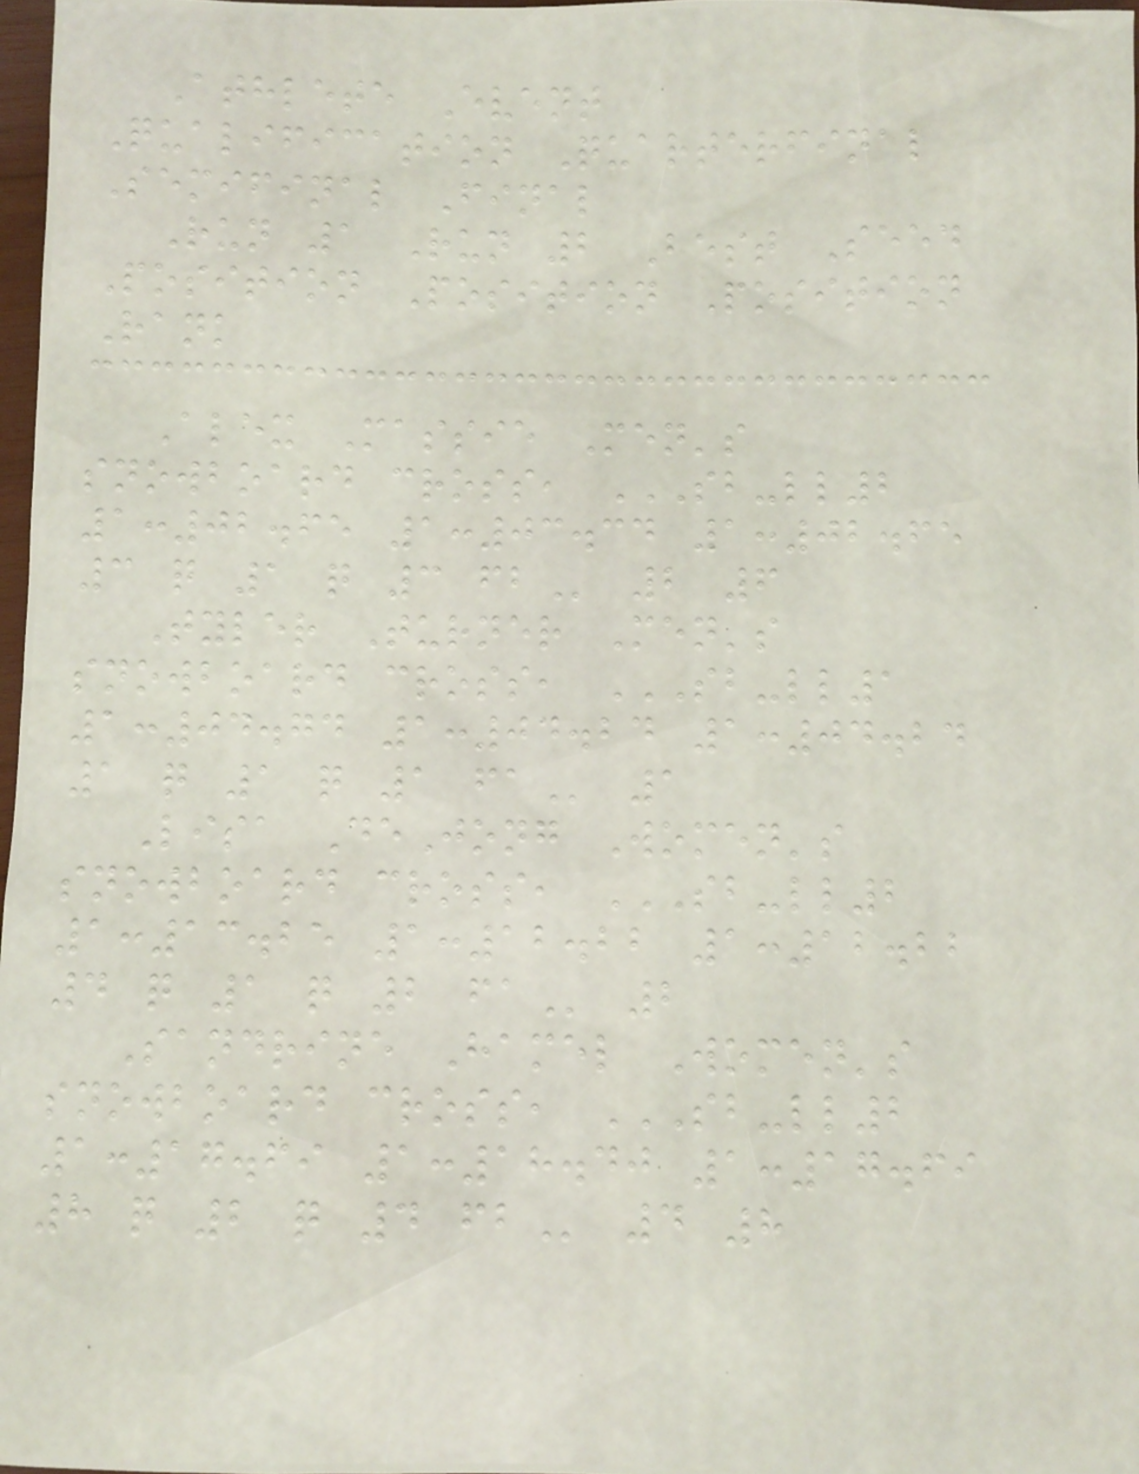Athlete Event
Qualification Quarterfinal
Semifinal Final
Run 1 Run 2 Best Seed
Position Position Position
Rank
Alex Massie Men's
snowboard cross, SB-LL2
1:02.65 1:03.34 1:02.65
3 Q 1 Q 3 FB 2 6
Tyler Turner Men's
snowboard cross, SB-LL1
1:04.74 1:04.24 1:04.24
1 Q 1 Q 1 FA 1
Lisa DeJong Women's
snowboard cross, SB-LL2
1:13.25 1:12.22 1:12.22
4 Q 1 Q 2 FA 2
Sandrine Hamel Women's
snowboard cross, SB-LL2
1:17.69 1:18.40 1:17.69
8 Q 2 Q 4 FB 4 8
